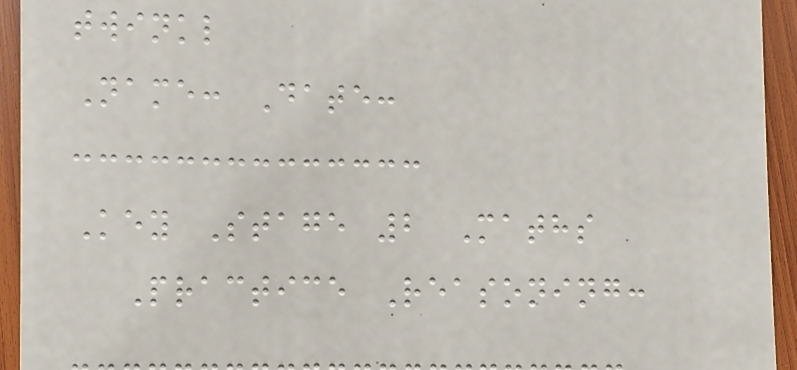twinkl
Name: Date:
Key Stage 2 Maths
Practice Reasoning:
